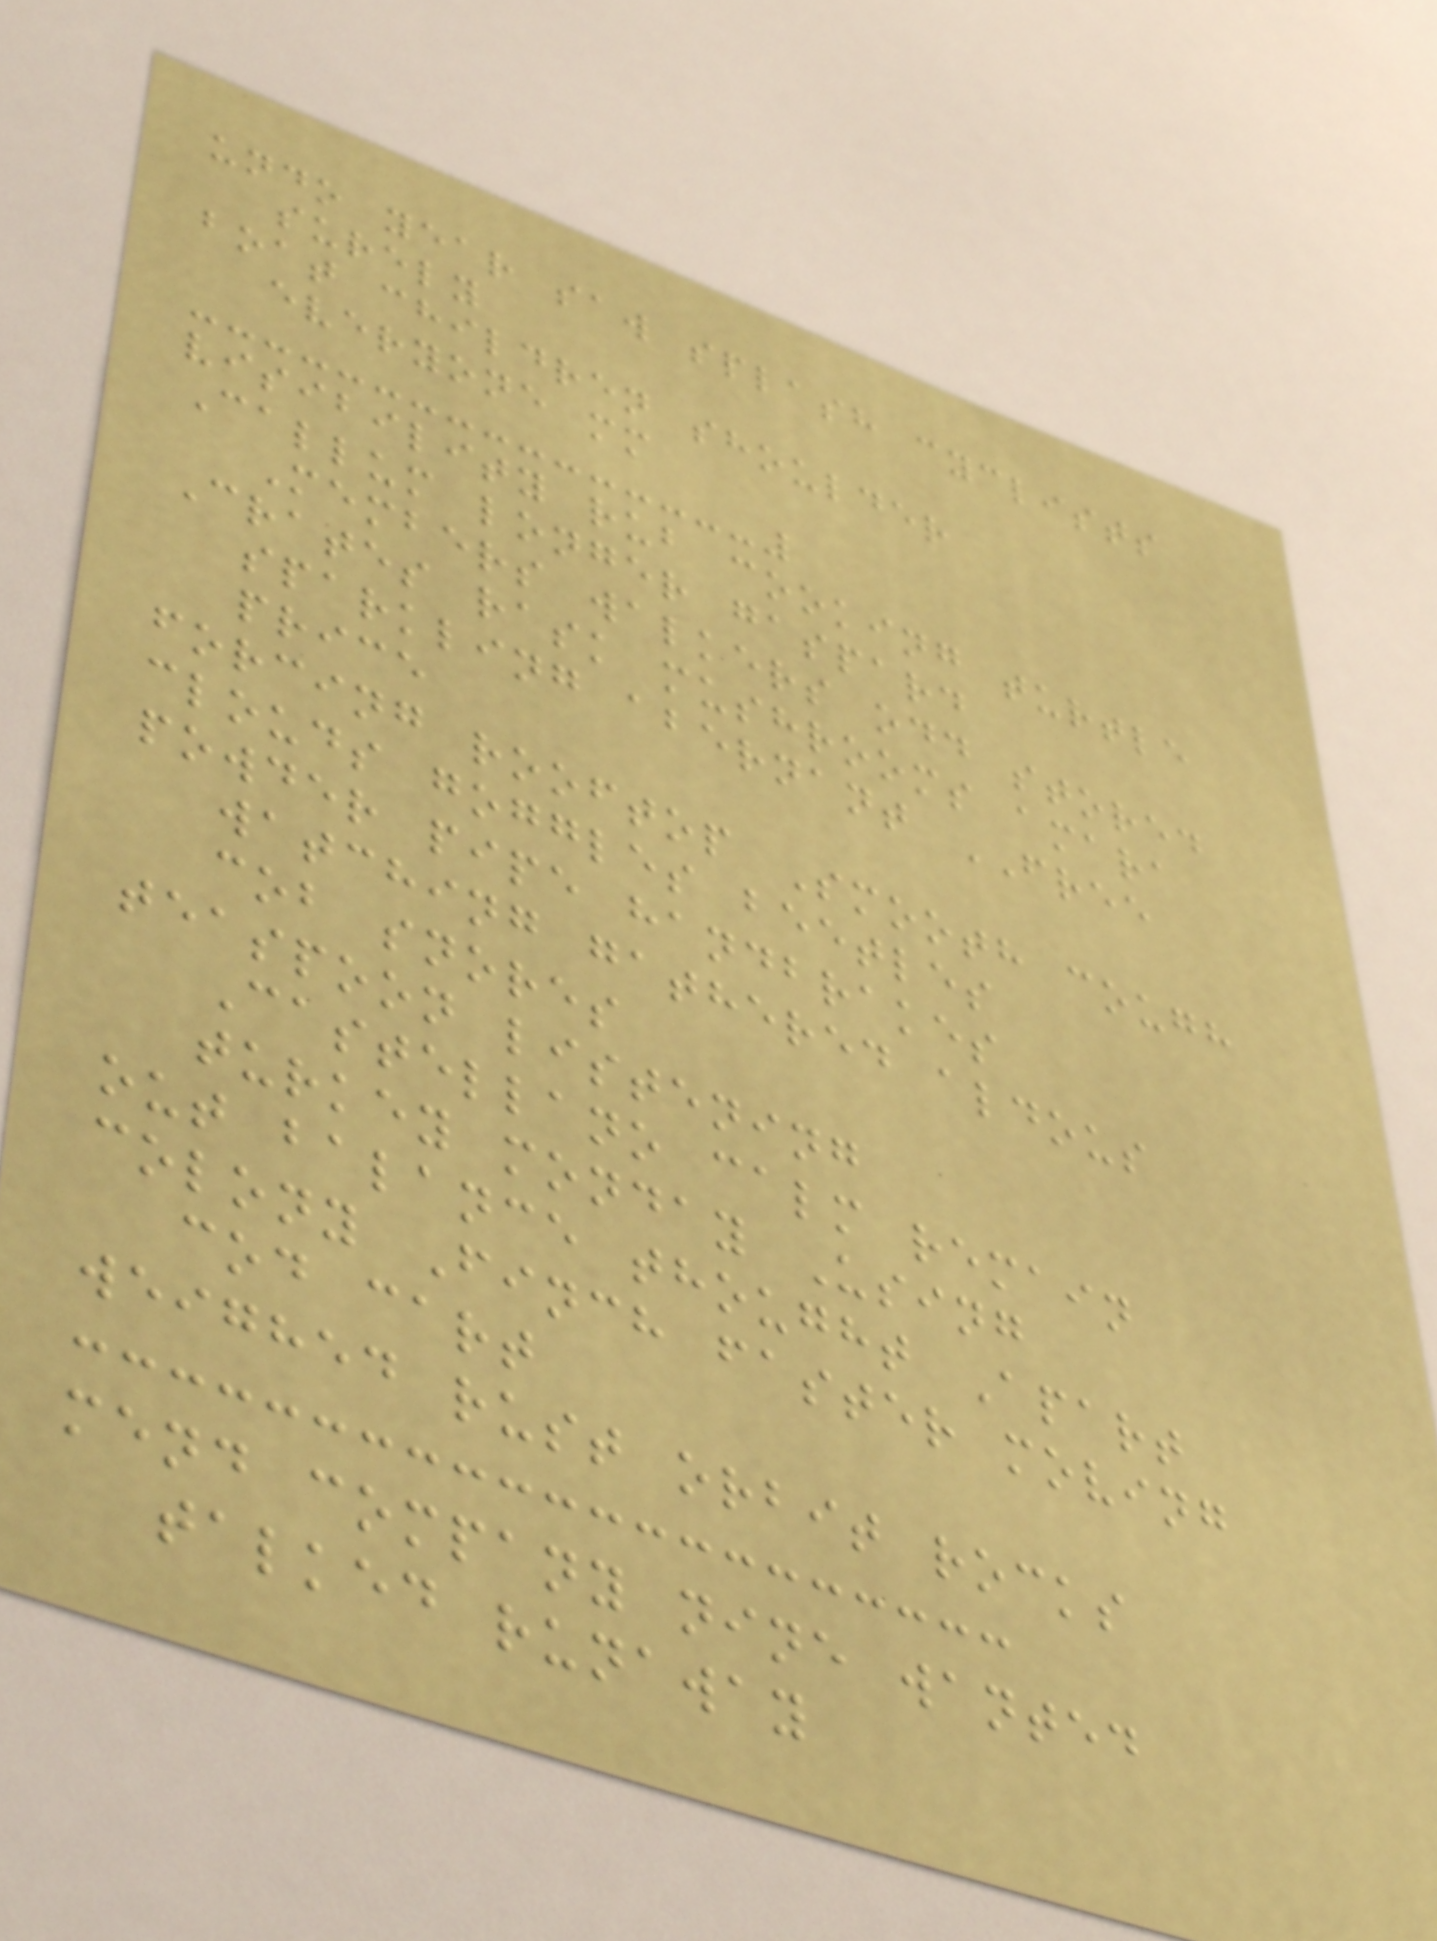undo year saw splash cyclists
surely
boat children shoulder
everyone mm
visibility rub cooking turtle
Callum longer gaspard
Members walkers odd stored
Crates rask mushrooms amara
sparkling abernant FREE
price
forcing rooftop Smooth cough
clouds goggles beetles
powder pipe handbrakes
watching gathered aldous
cob snores
teaspoon listening
Castellano calm remain
turkey monday Using
out balance thought Apart
colony Finch faster moving
cod cart
weighed rust orbit rocks
mend company nine wanted
talked runaway
